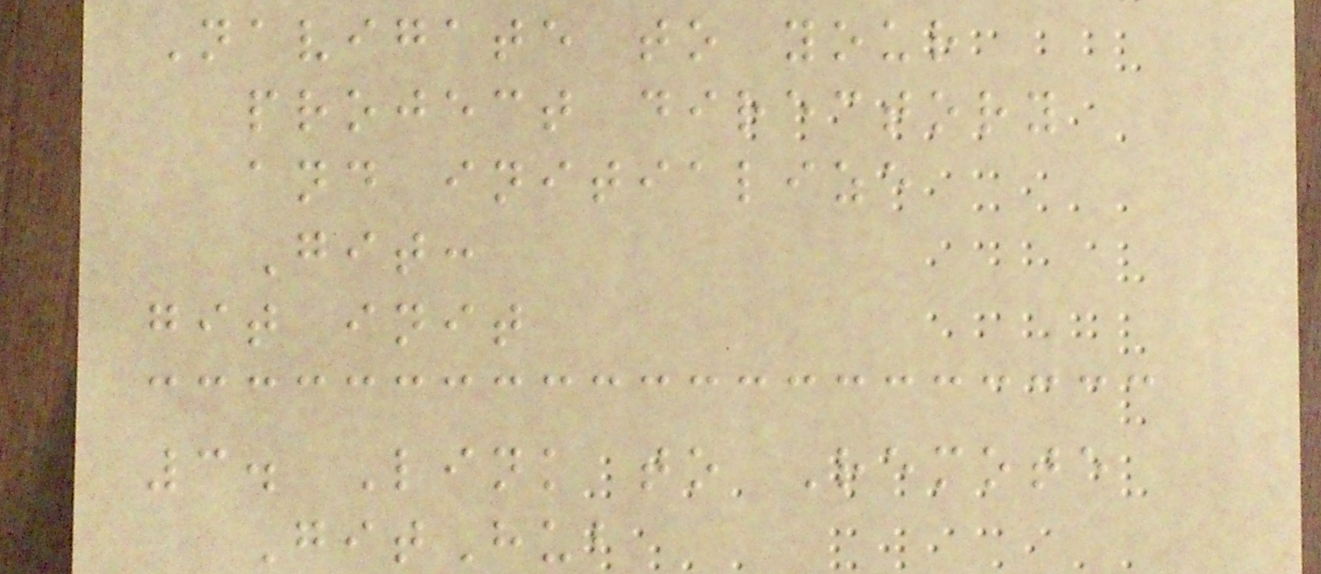Navigate to your
project directory
and initialize
Git:
git init
3. Link to Remote
GitHub
